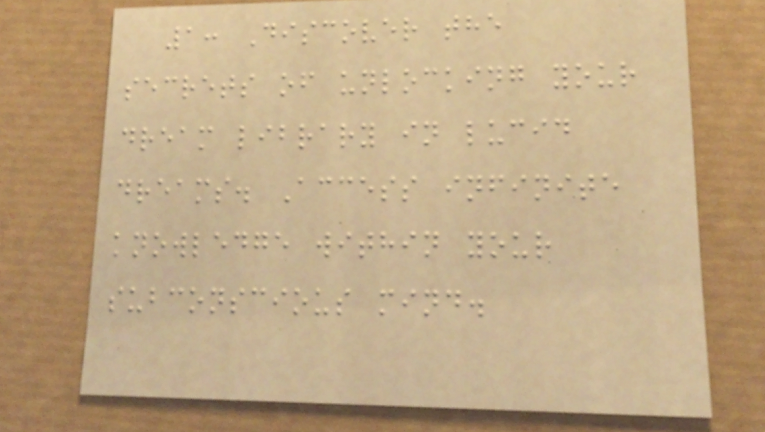1: Discover the
secrets of unlocking your
dream library in lucid
dreams. Access infinite
knowledge within your
subconscious mind.
